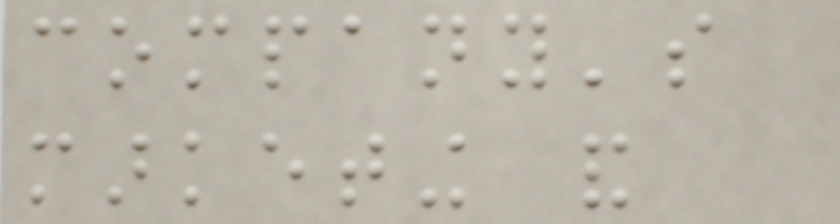company's
marketing and
